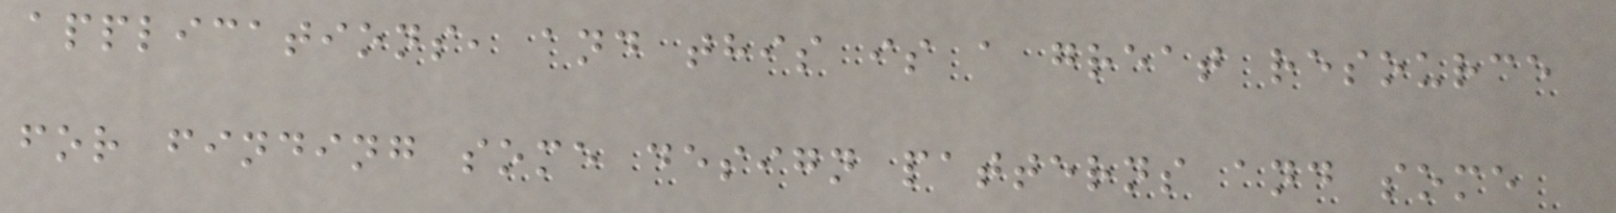applications, and this is a great resource
for finding some design patterns and some
